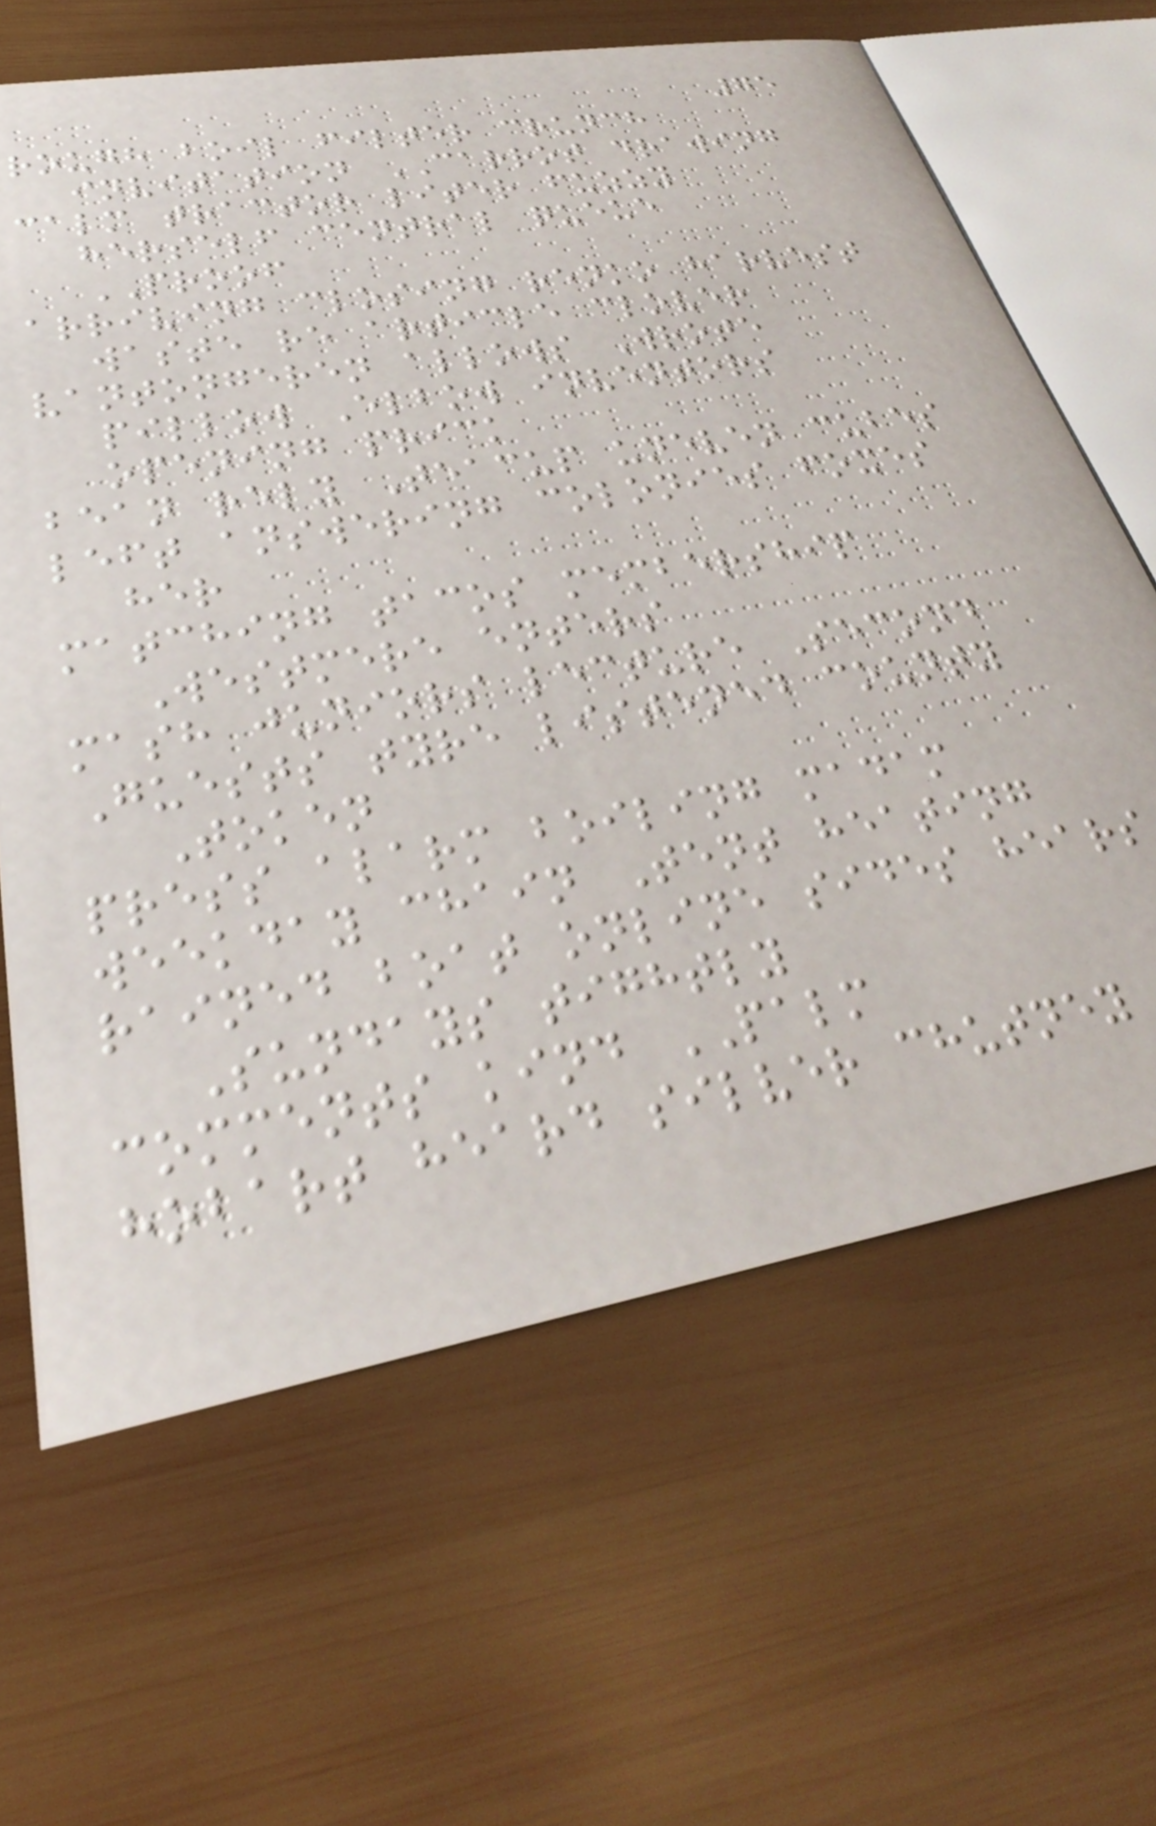75
rough boil filter crunch
invitation CARROT drawing
calm tractor liter fuzzy
herself central queue
PROOF
arriving closing renko harvest
waste re article clover
vantongeren allows Wrote
pillow Elbow inventors
opening prick
bean rely Teacup uneven cubes
left answering colonies foxes
her
matching tacos membership
Westmere enters
mash juniors lecture Second
Guests tyre listened county
Token
press alarm boiling madam
weekday chain Tent heating
rained boat online sides hears
Sundays tightly
comments kind PALM
hobart heard silver chutney
